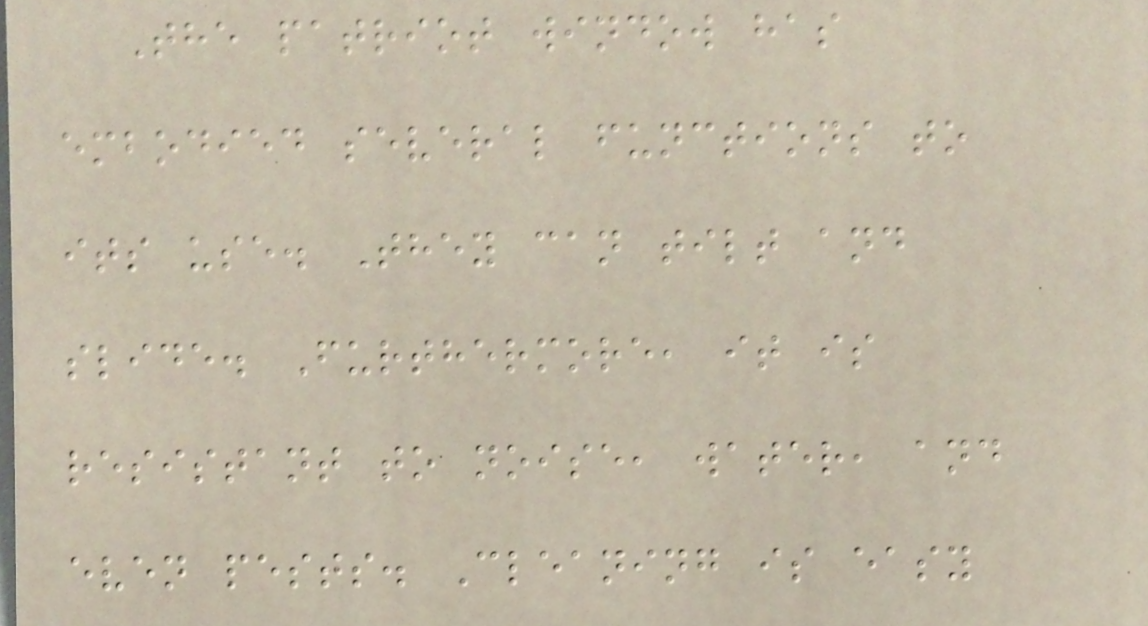The patriot window has
embodied several functions to
its use. They can tilt and
slide. Furthermore, it is
resistant to noise, water, and
even pests. Cleaning is easy
